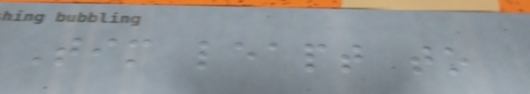Tim leapt to
